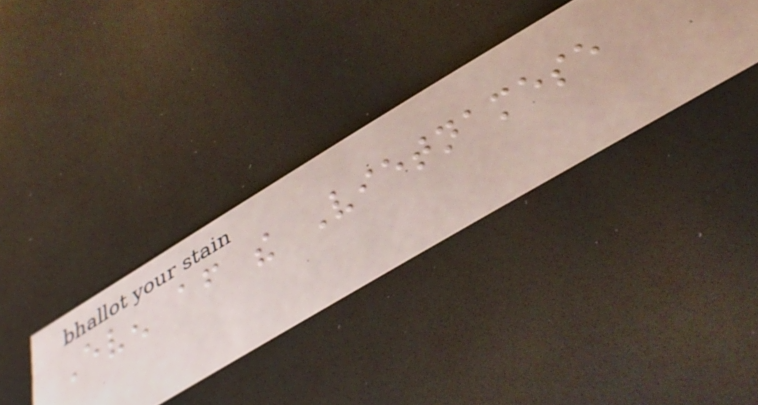Even after the Vietnamese
